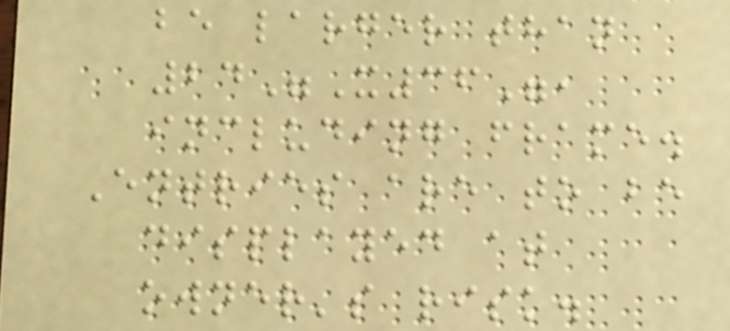be larger than
24"X36",
including frame.
Entries are to be
displayed at
owner's risk.
